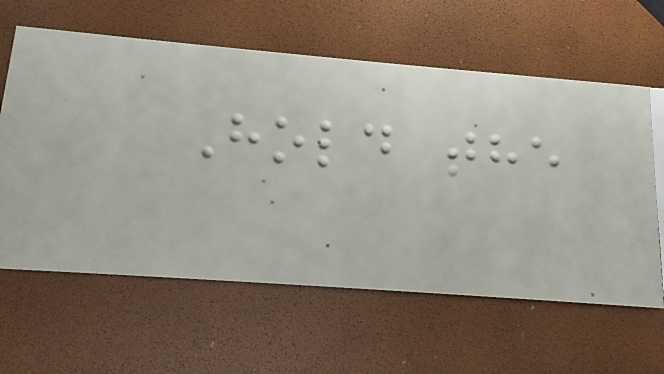Hold the
